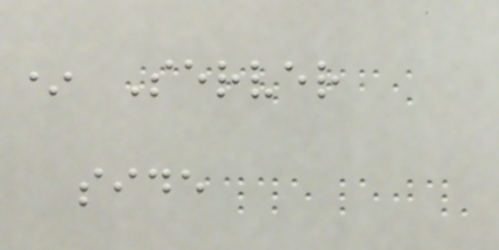* Server
side
